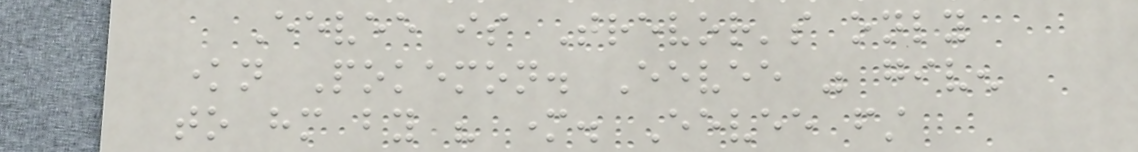Eevee is Trevor's only
known Pokemon. Eevee was given
to him by his mother. Eevee first
